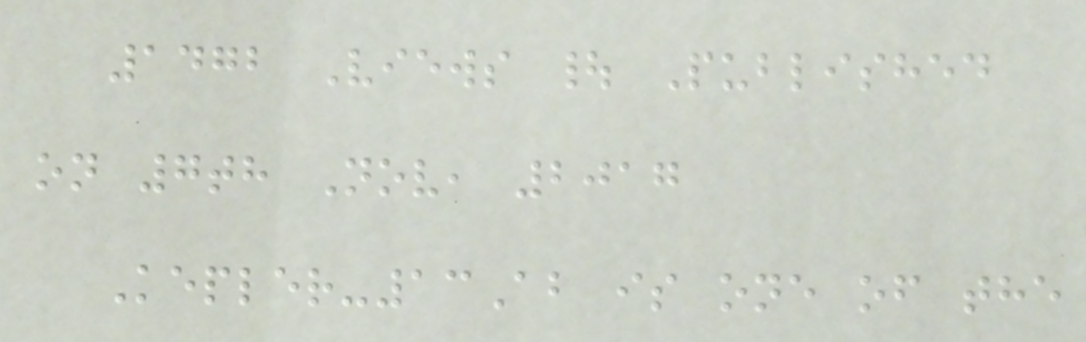1472 Views | Published
on 7th Nov, 2017
Kepler-13Ab is one of the
